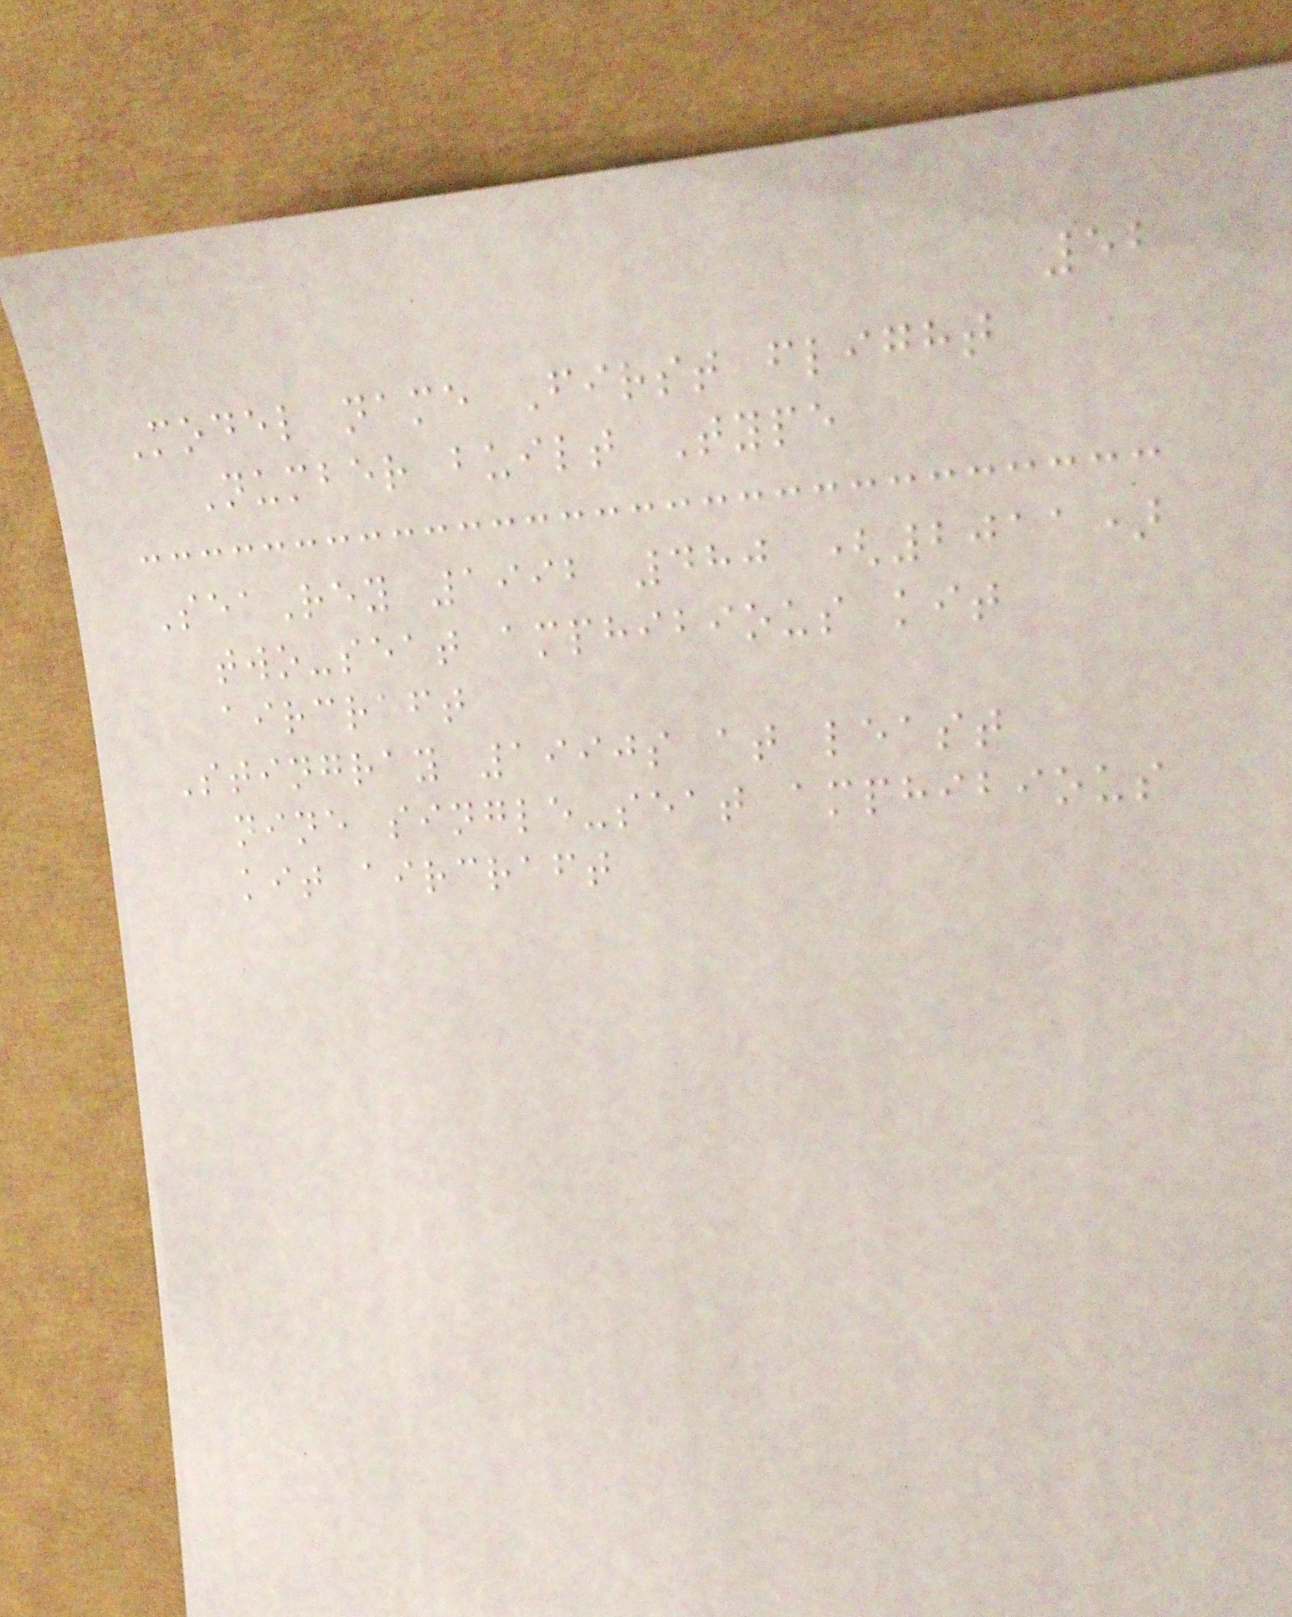52
Model name First flight
Number built Type
SeaRey 1992 480 (2011)
two-seat amphibious kit
aircraft
Stingray 1990s at least
nine single-seat amphibious
kit aircraft
